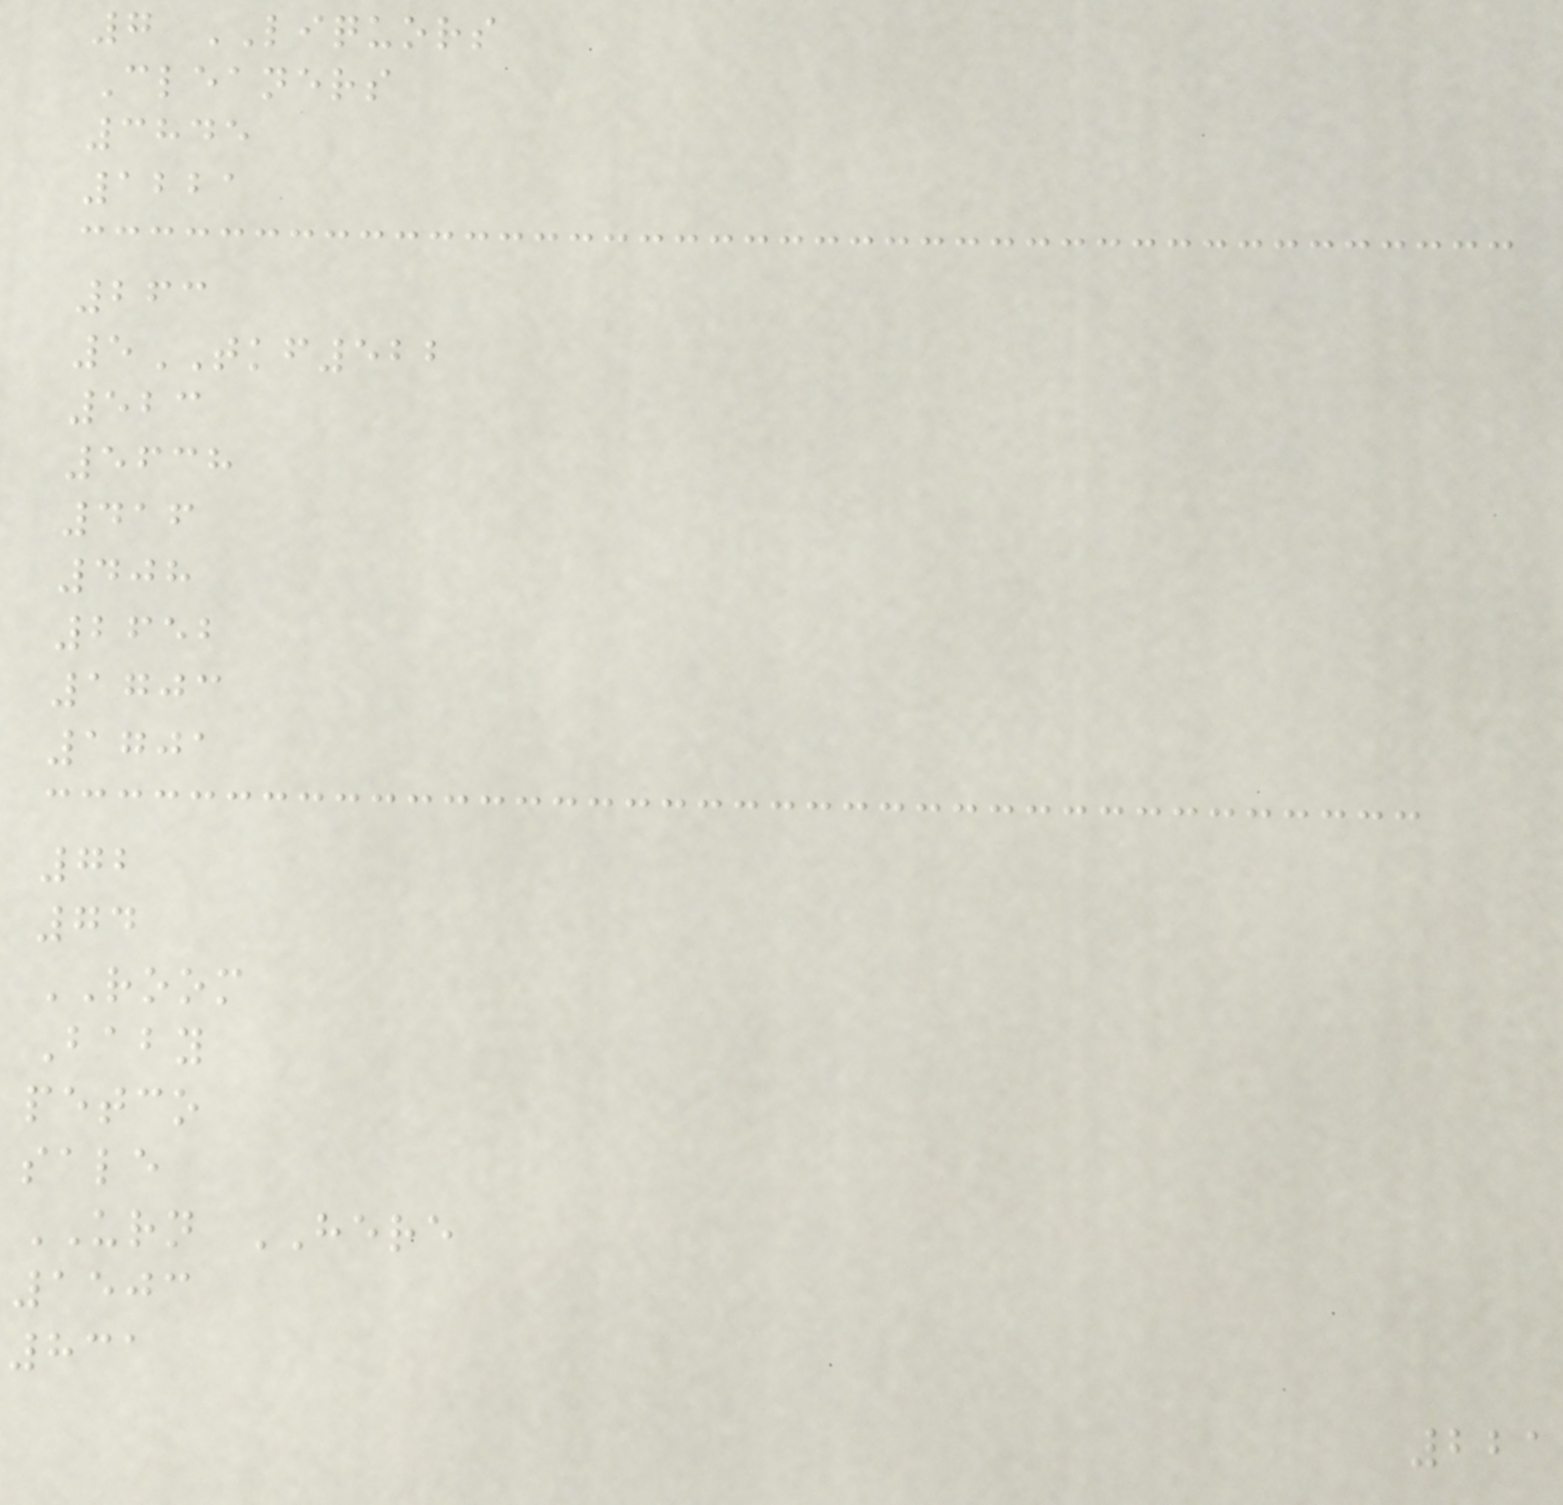7 LIQUORS
Cleaners
3845
1221
263
5TKF522
523
5638
416
408
2652
1703
1701
72
74
ROOM
Baby
petco
sale
URN HERE
1503
831
221
